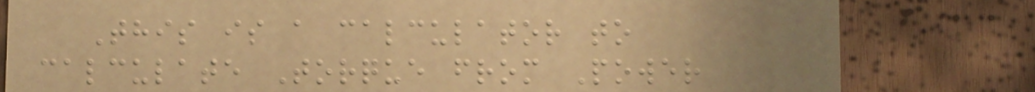This is a calculator to
calculate Torque from Power
